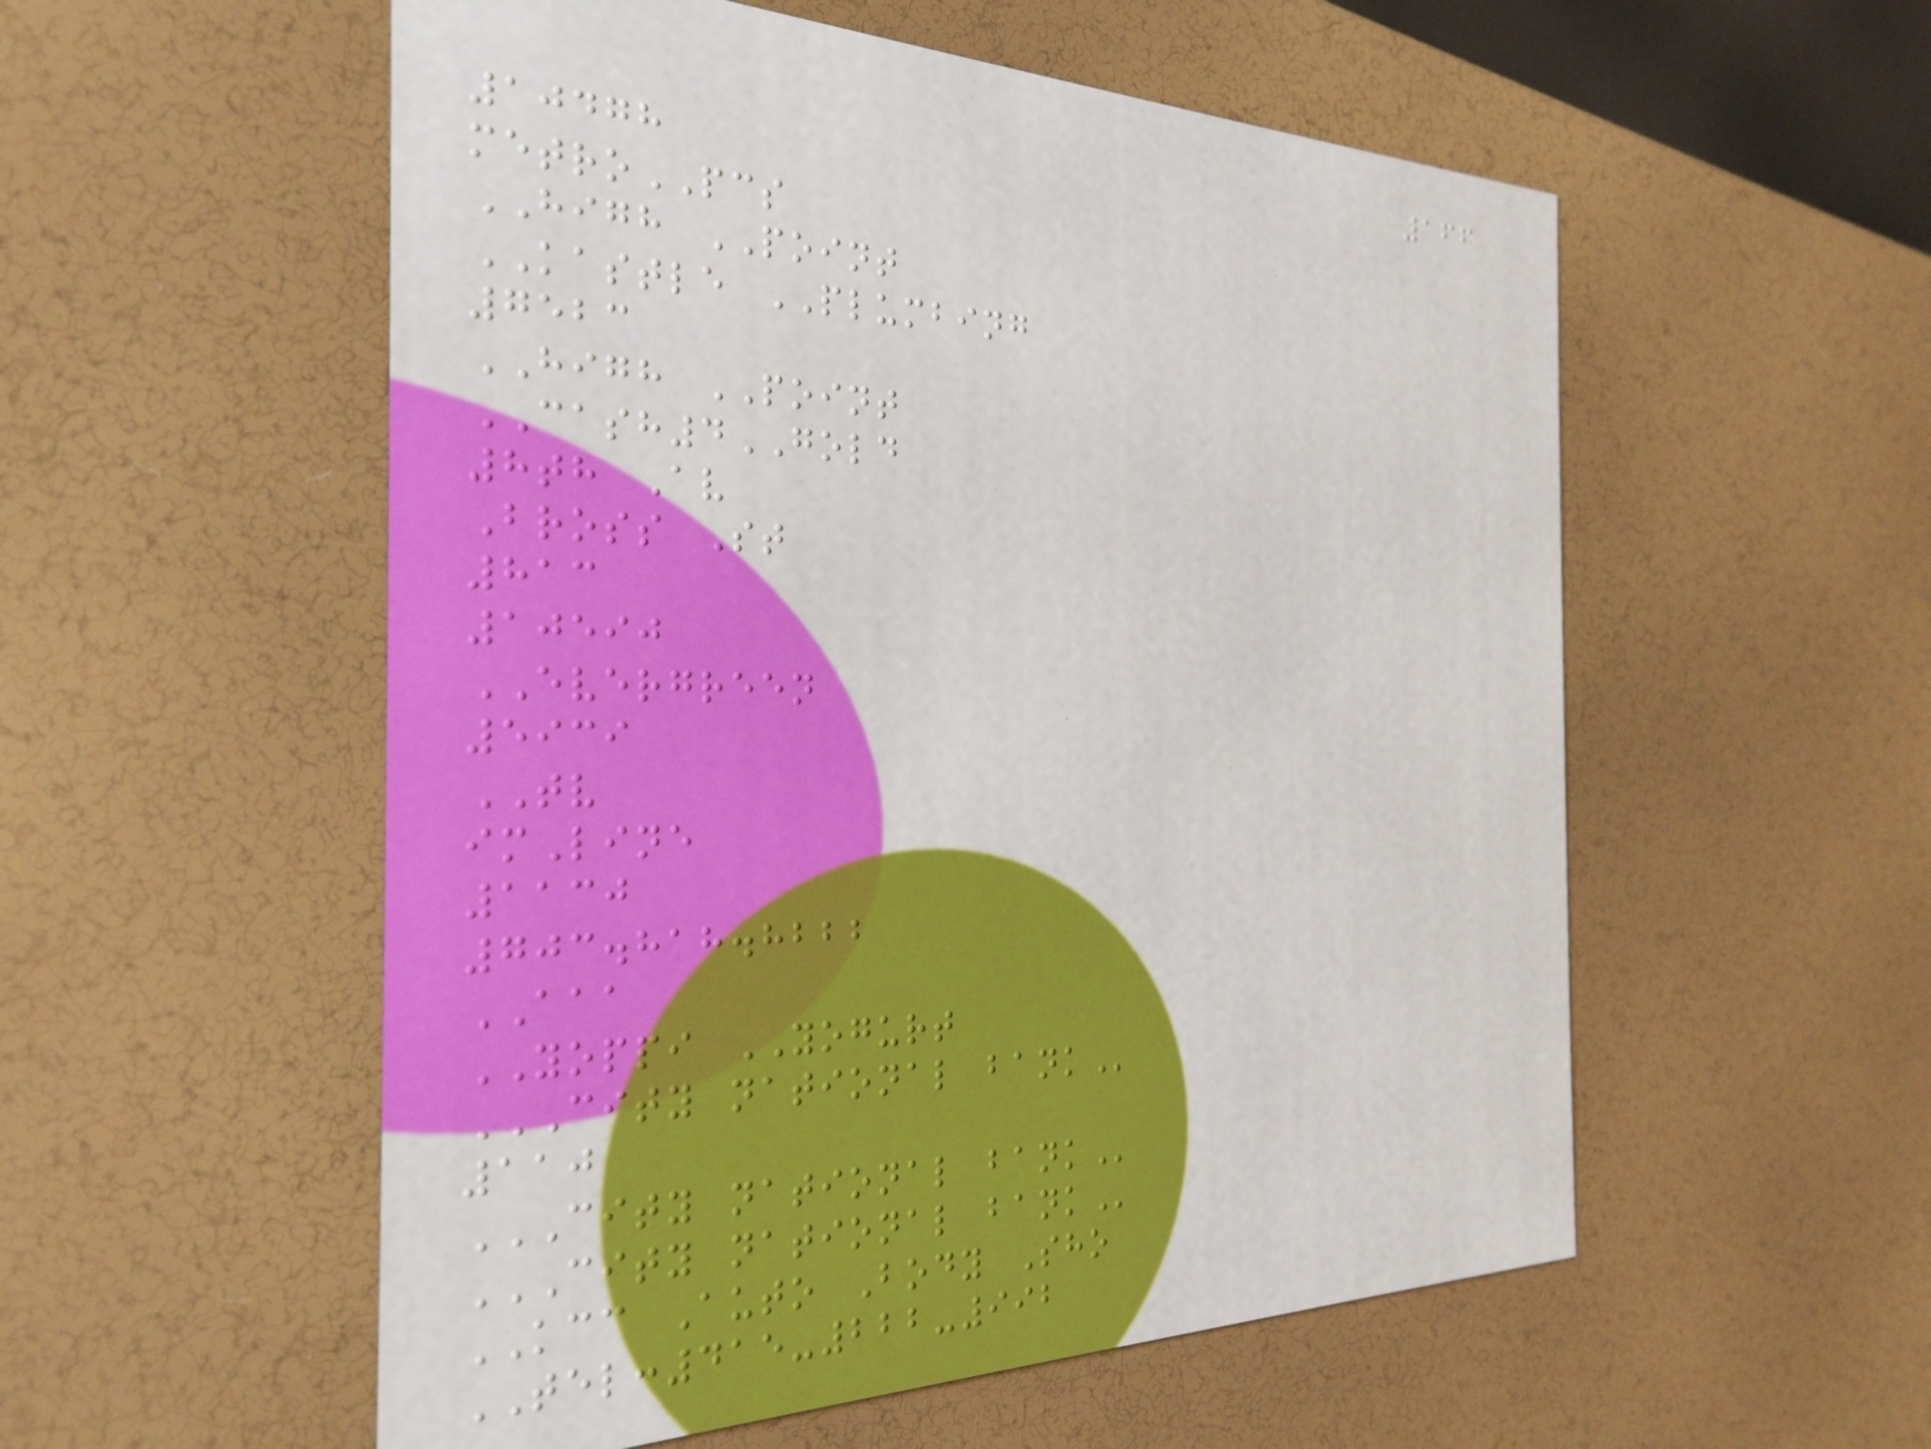166
10478
metroPCS
HIGH POINT
KASTLE PLUMBING
7523
HIGH POINT
CASH4GOLD
8th Av
Bross St
813
10590
EVERGREEN
5939
TV
imLine
1130
703.818.8222
AAA
YOPPI YOGURT
CITY NATIONAL BANK
110
CITY NATIONAL BANK
CITY NATIONAL BANK
KCC Auto Body Sho
TEL:415-222-992
